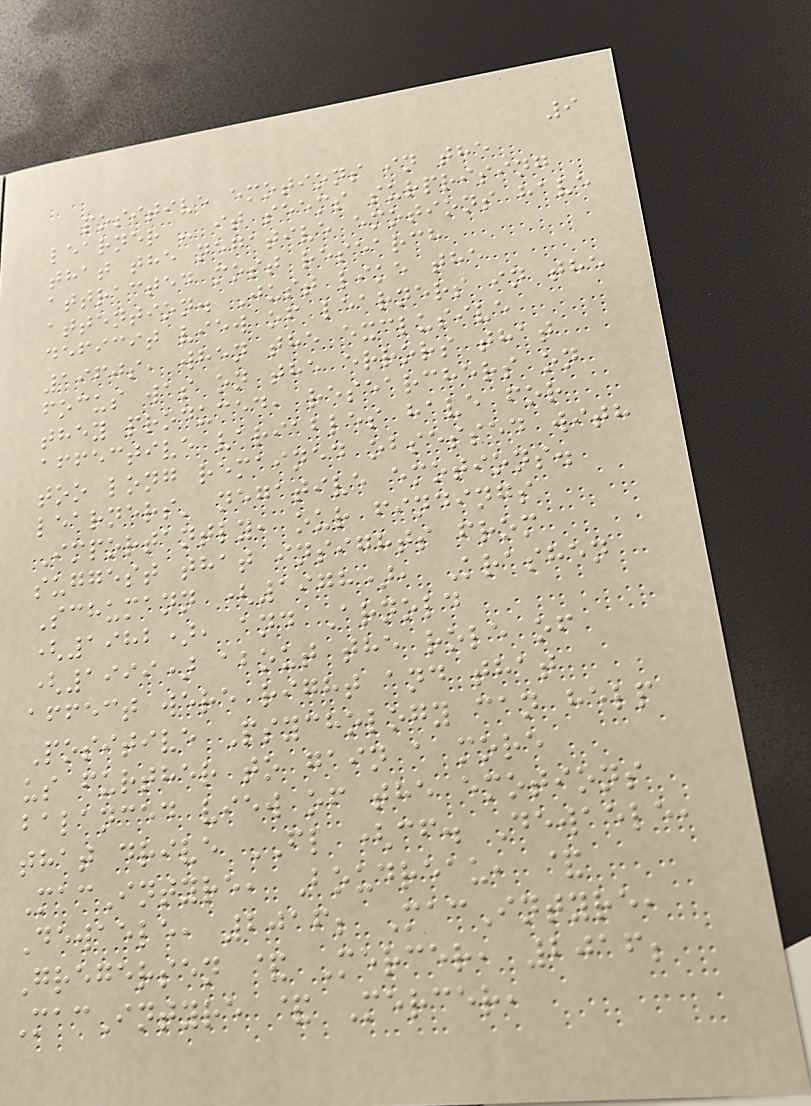9
positive emotions in the
learner - it seems surprising
that the negative emotions have
attracted most research
attention. Just like the
deficit view of learners in the
1960s, when the exclusive
focus was on the errors that
they produced, researchers on
affective variables have for
too long remained obsessed with
learners' negative emotions.
Importantly, our findings
suggest that insights from
Schumann (1978), Krashen
(1982), and Arnold
(1999) about the role of
affect were right and that
Positive Psychology can help
us further to gain a more
balanced view of the emotions
that drive FL (cf. Dewaele,
MacIntyre, Boudreau, &
Dewaele, 2016; MacIntyre,
Gregersen & Mercer, 2016;
MacIntyre & Mercer,
